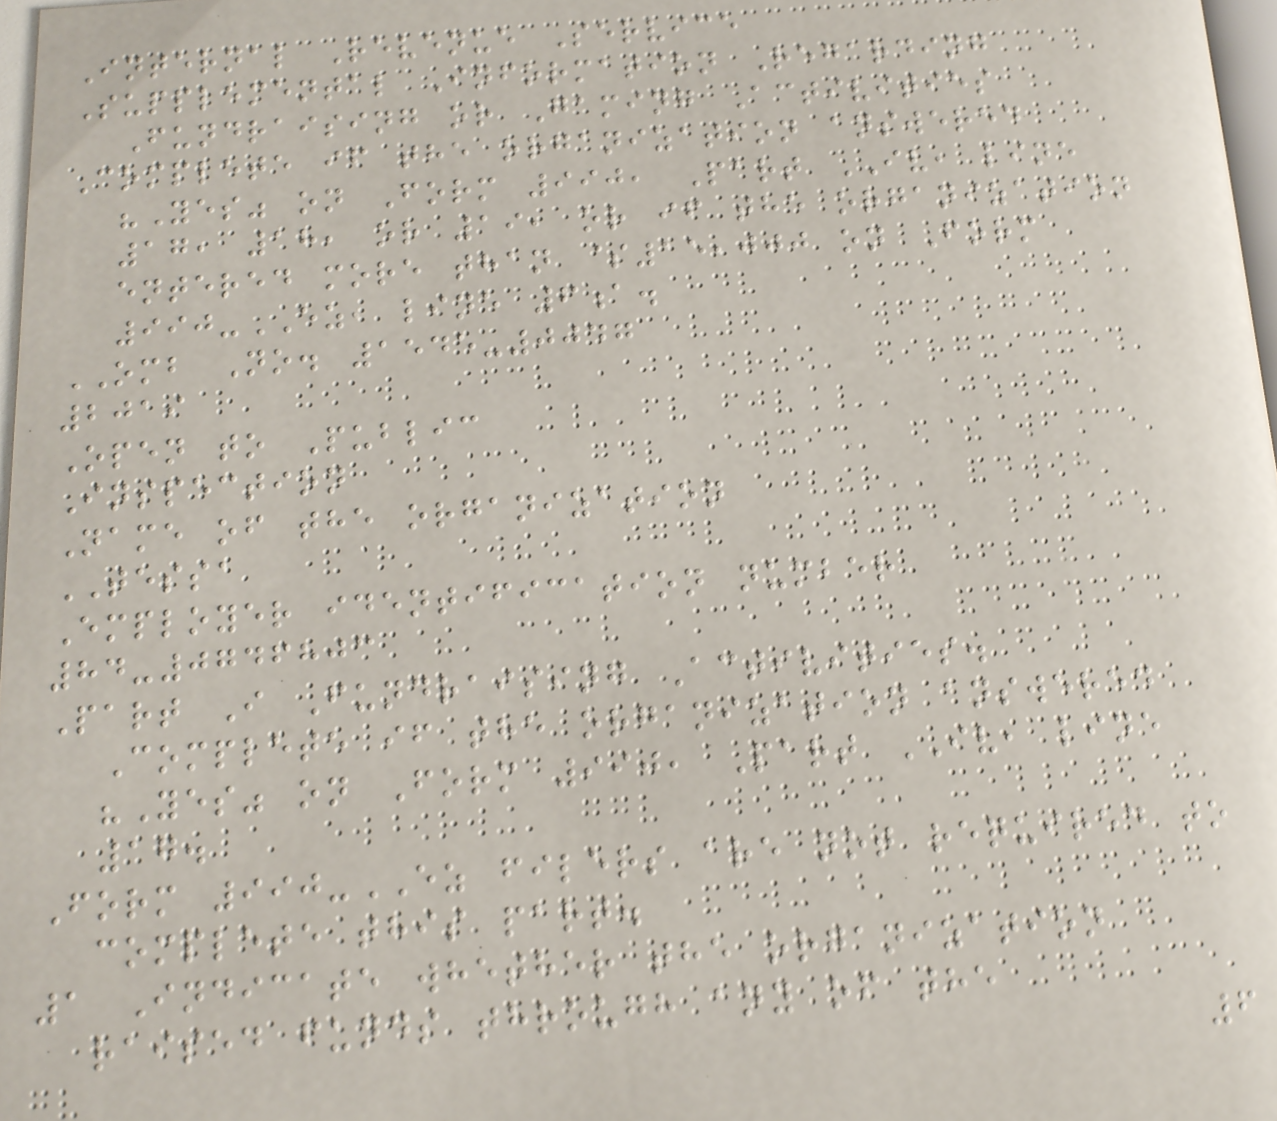Internal Revenue Service
Supplemental Information Regarding
Fundraising or Gaming Activities
Complete if the organization answered
"Yes" on Form 990, Part IV, line
17, 18, or 19, or if the organization
entered more than $15,000 on Form
990-EZ, line 6a.
OMB No. 1545-0047
2019
Open to Public
Inspection
Name of the organization
TESSA
Employer identification number
84-0746803
Part I Fundraising Activities.
Complete if the organization answered
"Yes" on Form 990, Part IV, line
17.
Form 990-EZ filers are not required to
complete this part.
1 Indicate whether the organization
raised funds through any of the
6
